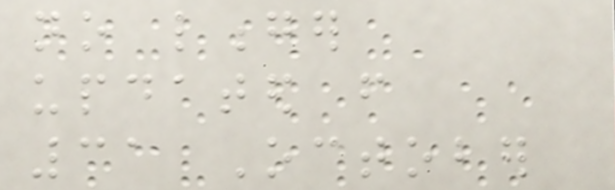no longer
updated from
31 October
